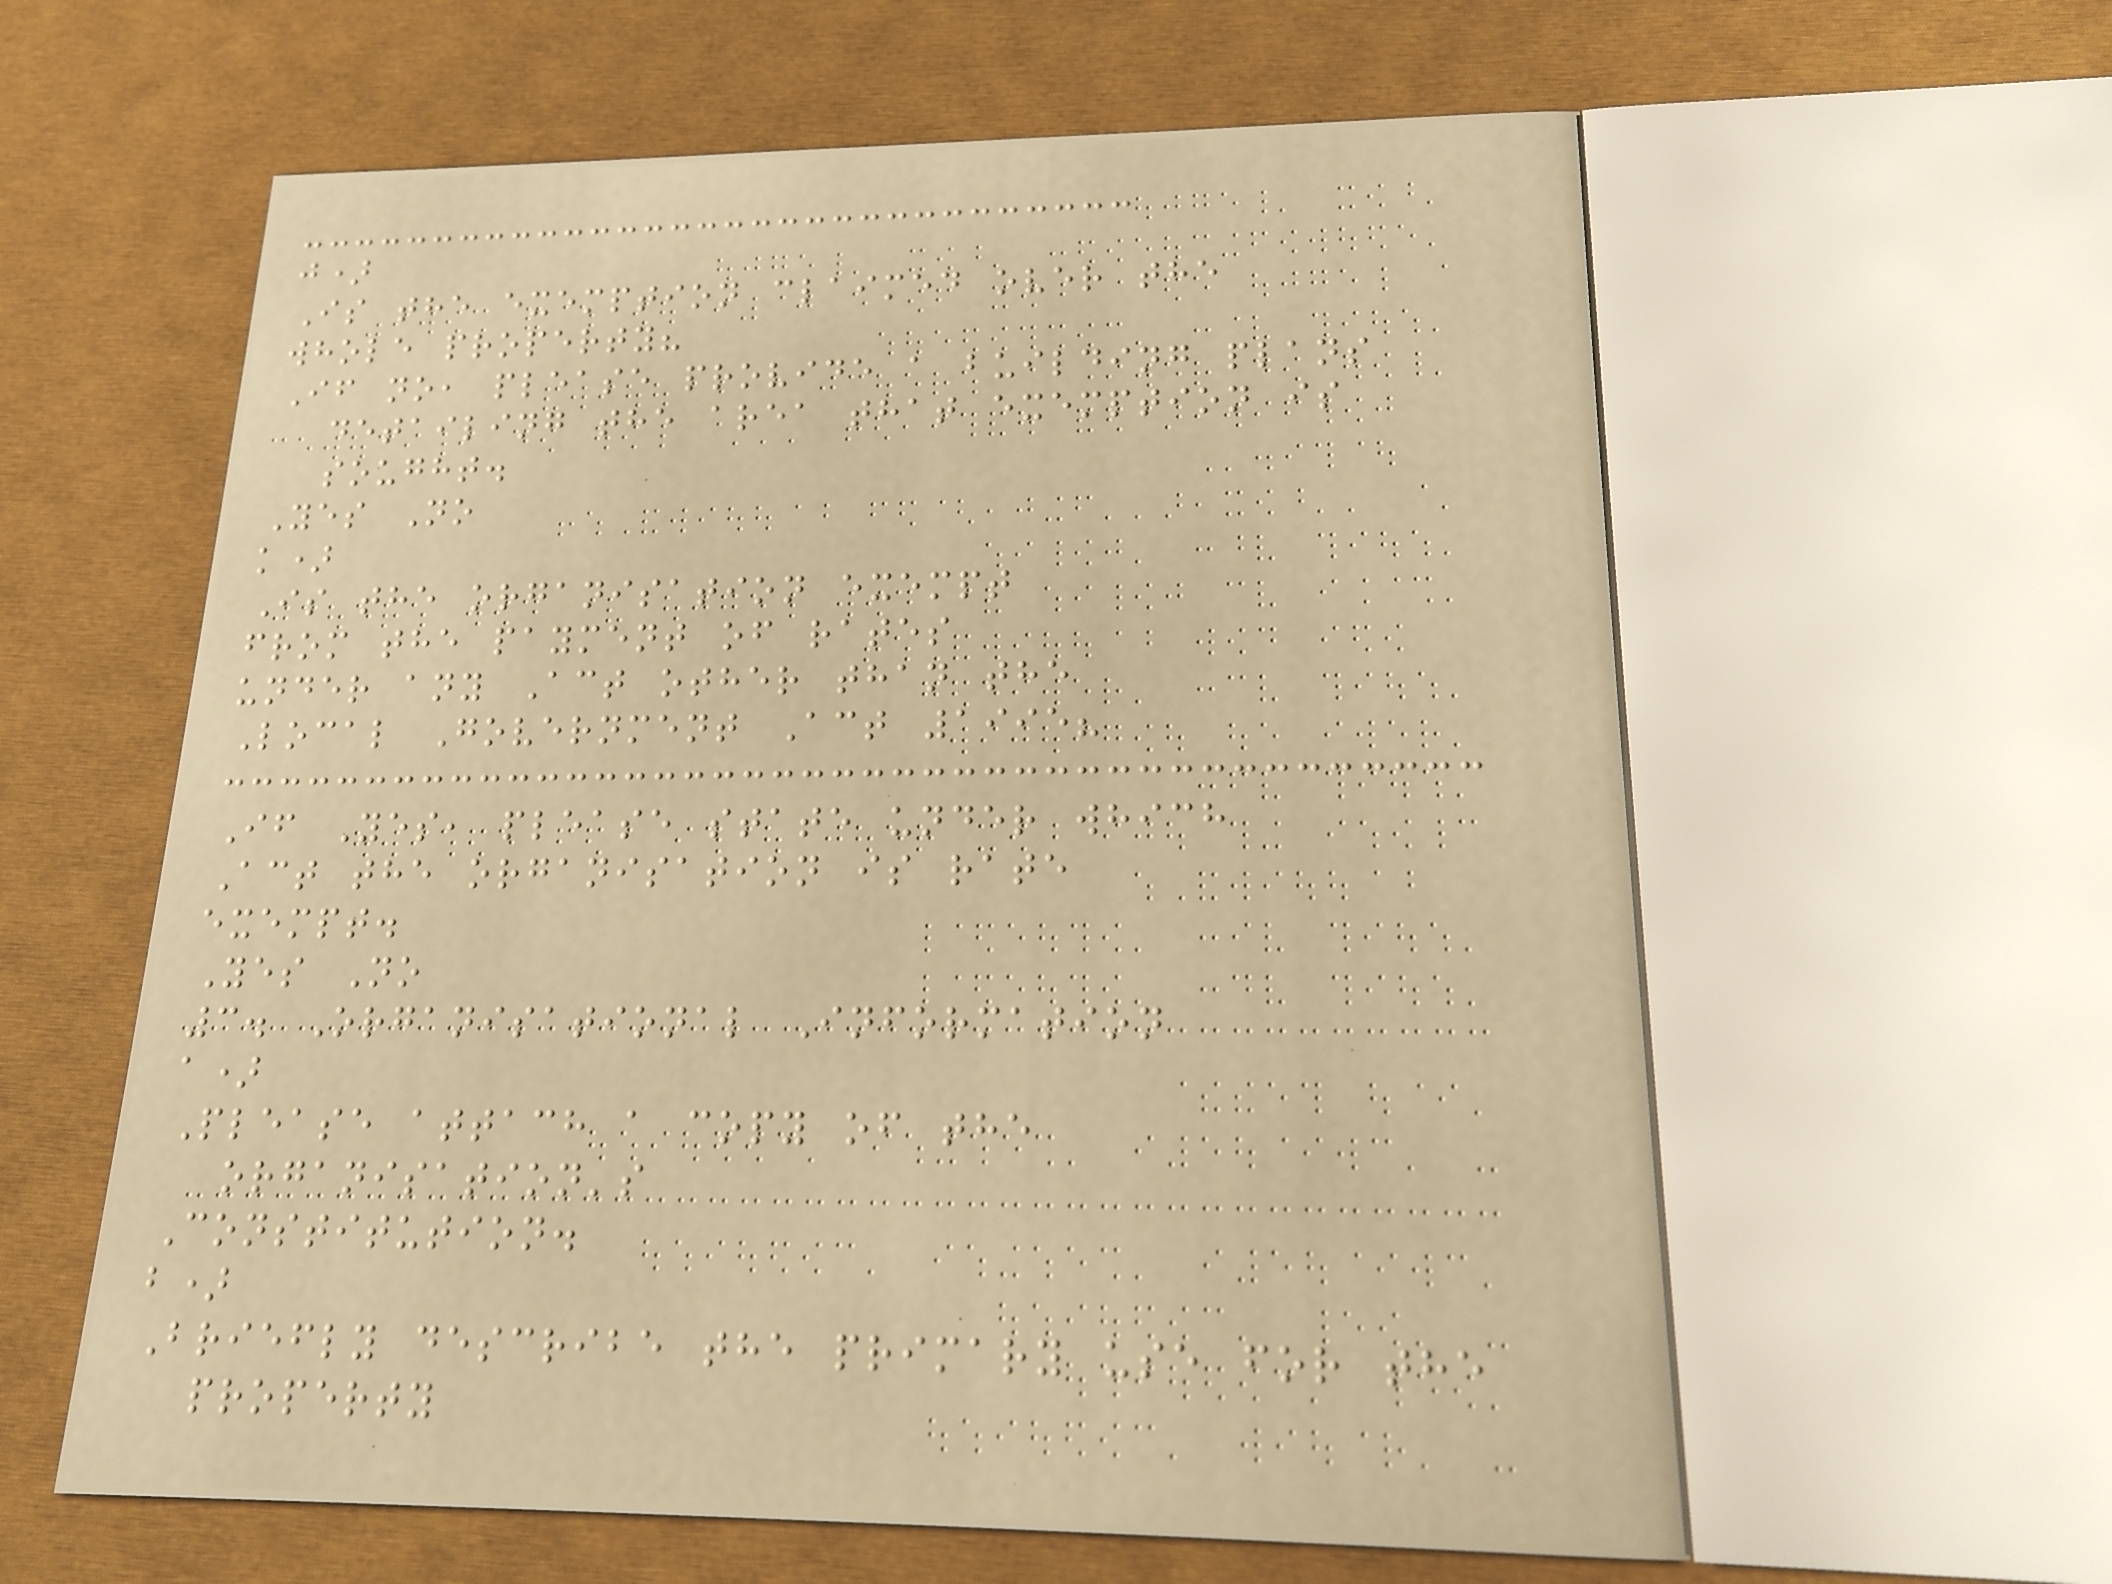j)
Is the exemption claimed over the
whole property?
If no, please provide a building plans
detailing the area that exemption is
sought.
Yes No
k)
Is the organisation exempt
from the payment of rates
under any Act other than the
Local Government Act 1995?
If Yes, please state under which
Act the organisation is rate
exempt.
Yes No
3. Organisational Information
a)
Please attach a copy of the
organisation's
Constitution.
b)
Briefly describe the primary use for the
property
